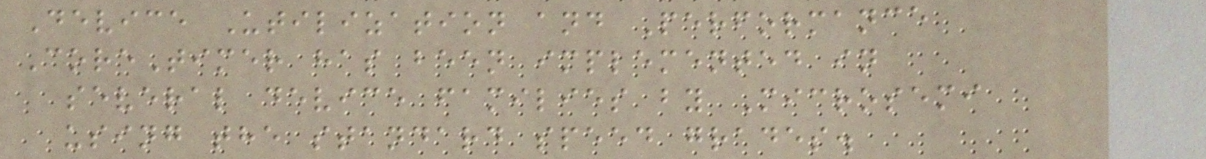Device Utilization and Performance
CoreTimer has been implemented in
several device families by Microsemi
using the standard speed grades.
